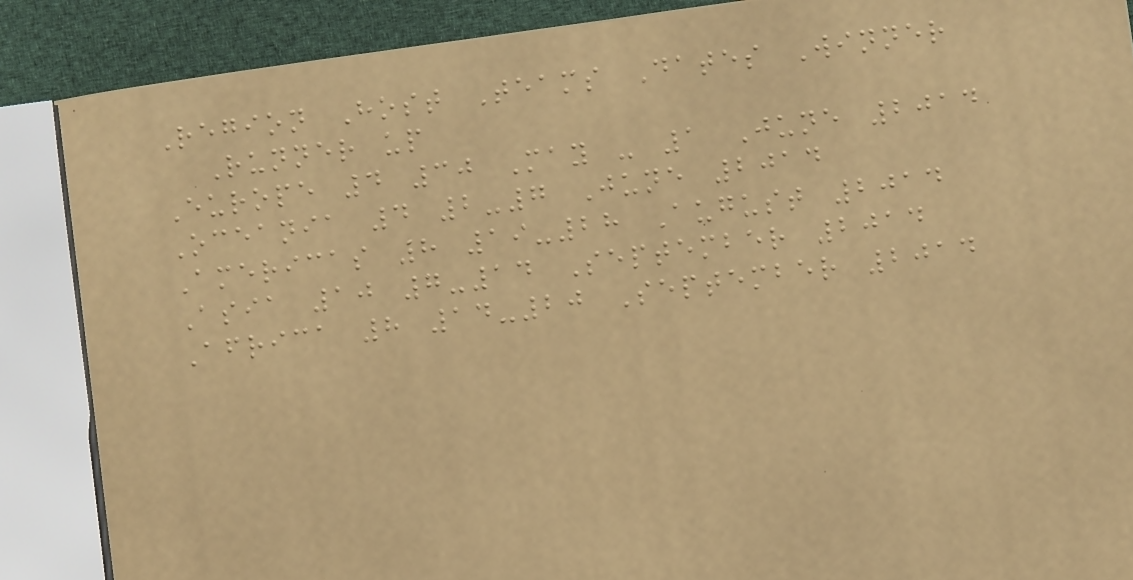Region Host Teams Dates Winner
Runner up
Europe 4 30 May - 1 June 2014
Oceania 4 2-7 June 2014
Americas 8 19-28 August 2014
Asia 10 7-14 September 2014
Africa 8 14-20 September 2014
